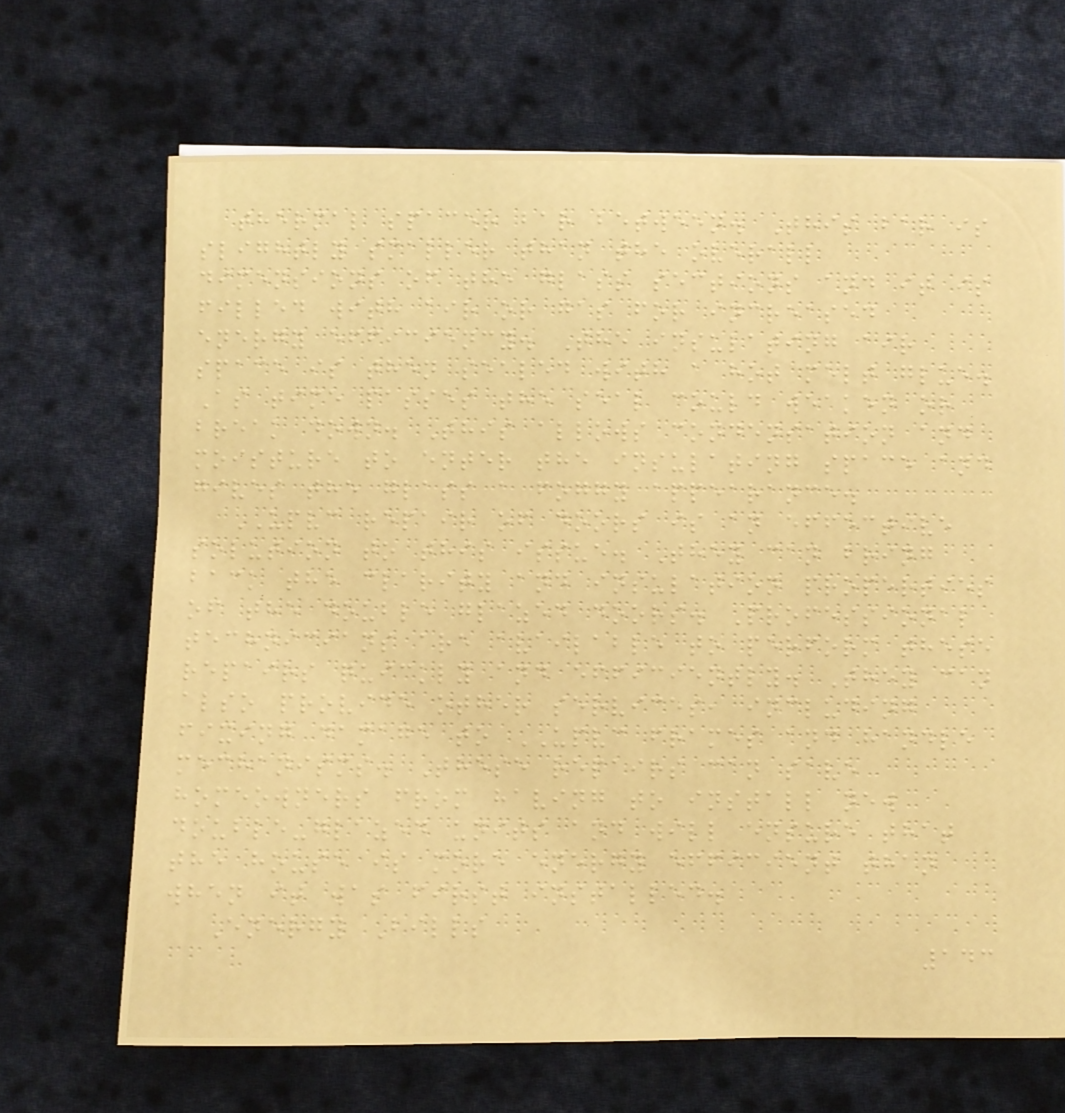thermal spacer bar between. This bar is
slightly smaller than the overall
dimensions of the glass sections and it is
filled with air or gas for increased
energy efficiency. The insulating air
space is then sealed with a hot melt glue.
As time passes the seal could weaken or
break down. This allows condensation and
moisture to enter the insulating space and
gives the glass a foggy appearance.
UPVC repair of doors is an effective
solution to this issue. They can bring
back the clarity and insulation properties
of the double glazed doors. Professional
technicians are available to perform these
repairs quickly and efficiently. They can
also provide other services, including
fixing damage to UPVC frames and handle
mechanisms. These repairs can save
homeowners from having to install new
double-glazed units and will ensure that
the house is more energy efficient than
when it was first installed.
Energy Bills
143
